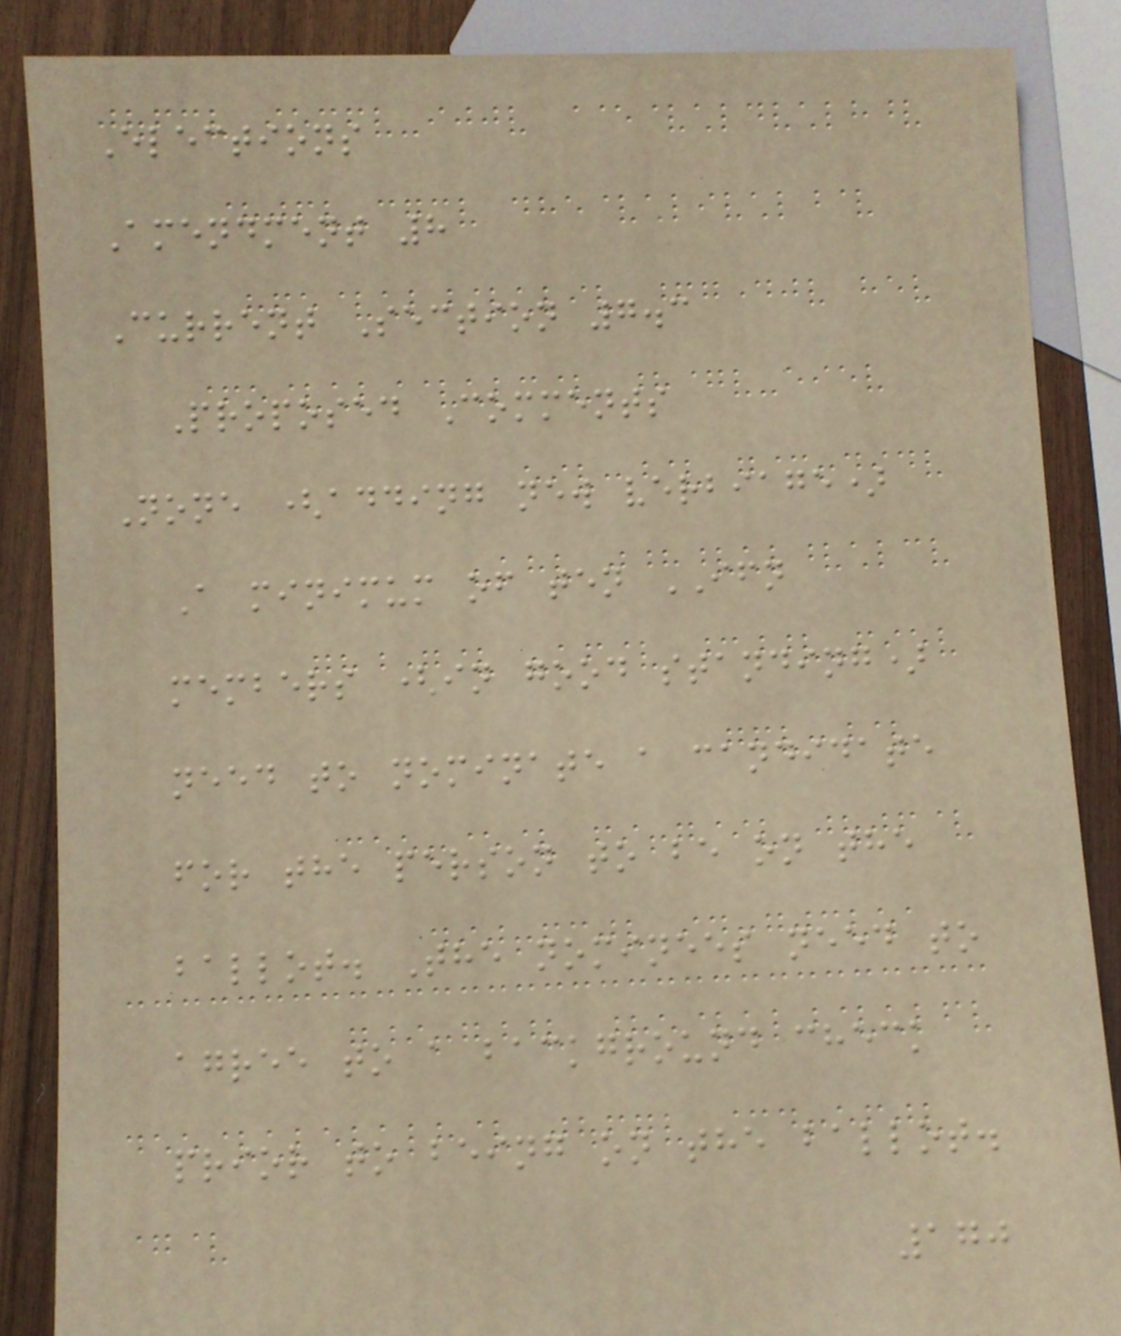Elections
Amendment 8
Current Section 7.3
Proposed Comments
None (adding new verbiage)
A minimum of ten IFN
members (in good standing)
need to nominate a candidate
for the person to be on the
ballot. The nominees need to
agree to a background check
prior to being on the ballot.
170
